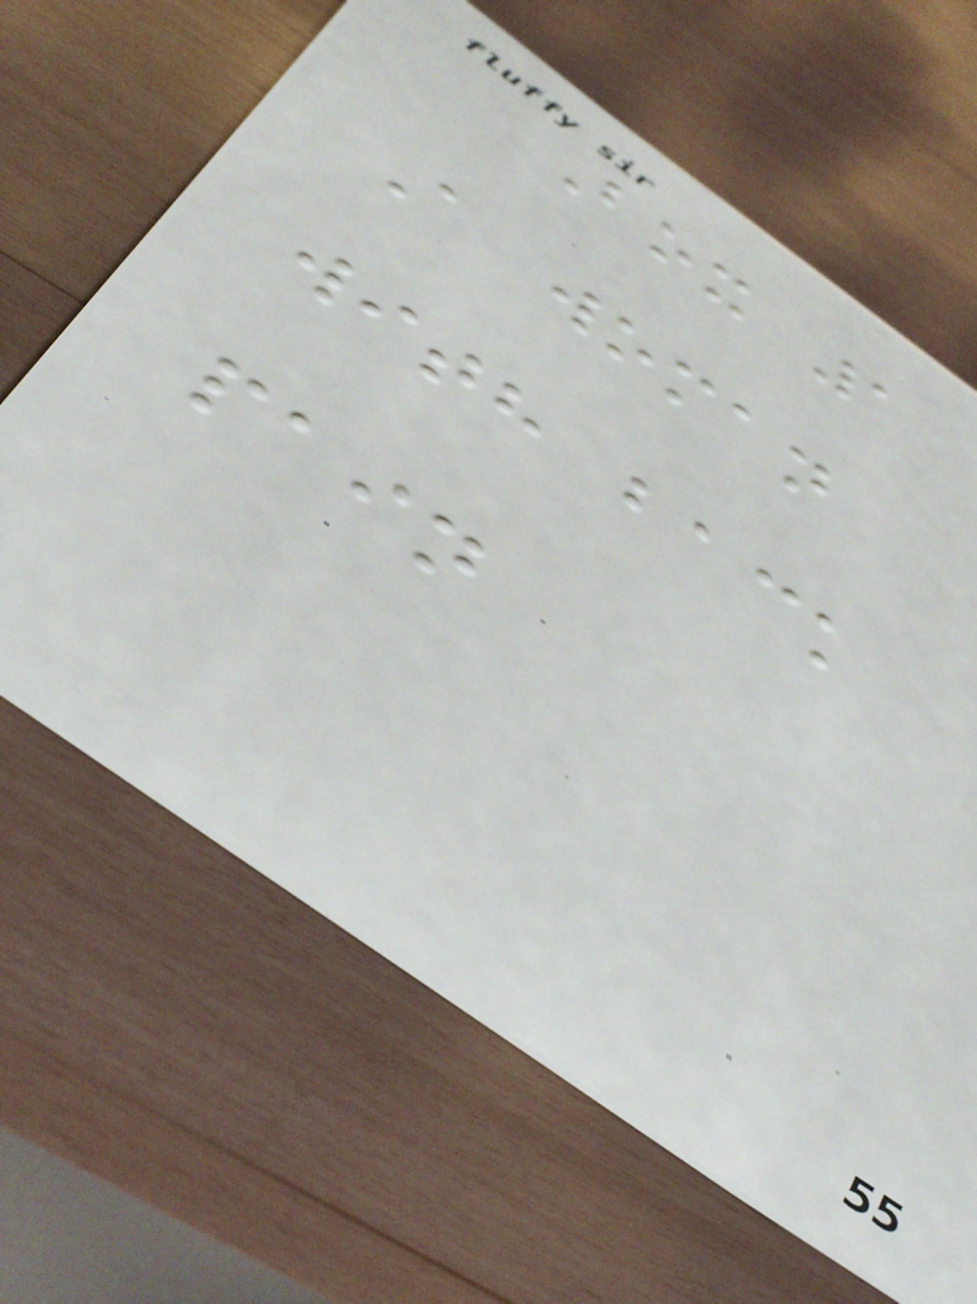Box 1
A woman
with back
pain
